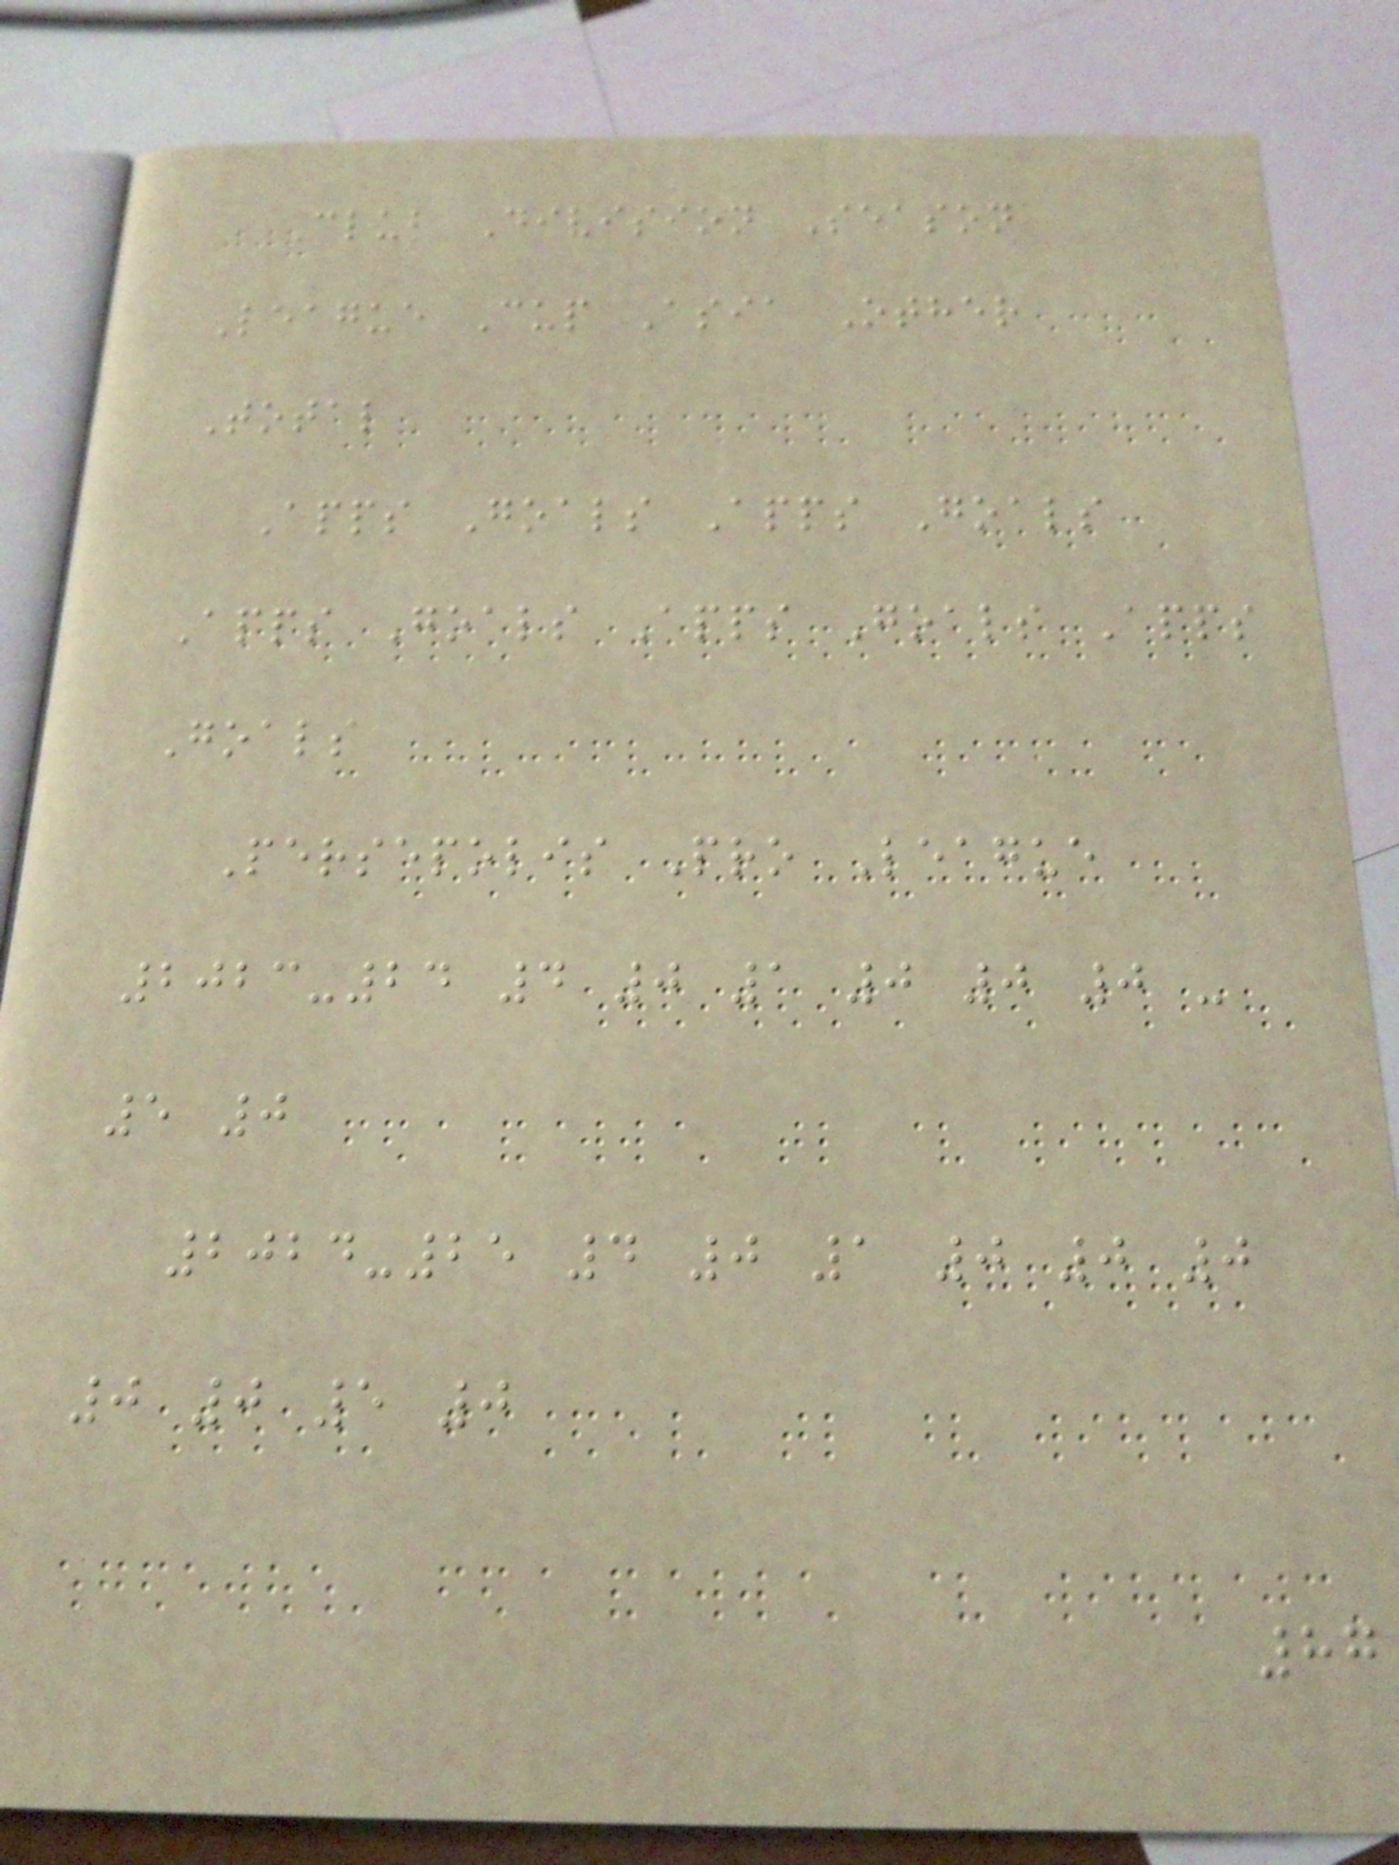Club Division Season
League Cup Asia Other
Total
Apps Goals Apps Goals
Apps Goals Apps Goals Apps
Goals
Persepolis Pro League
2023-24 4 0 1 0 0 0 -
5 0
2024-25 4 0 1 0 0 0
0 0 5 0
87
